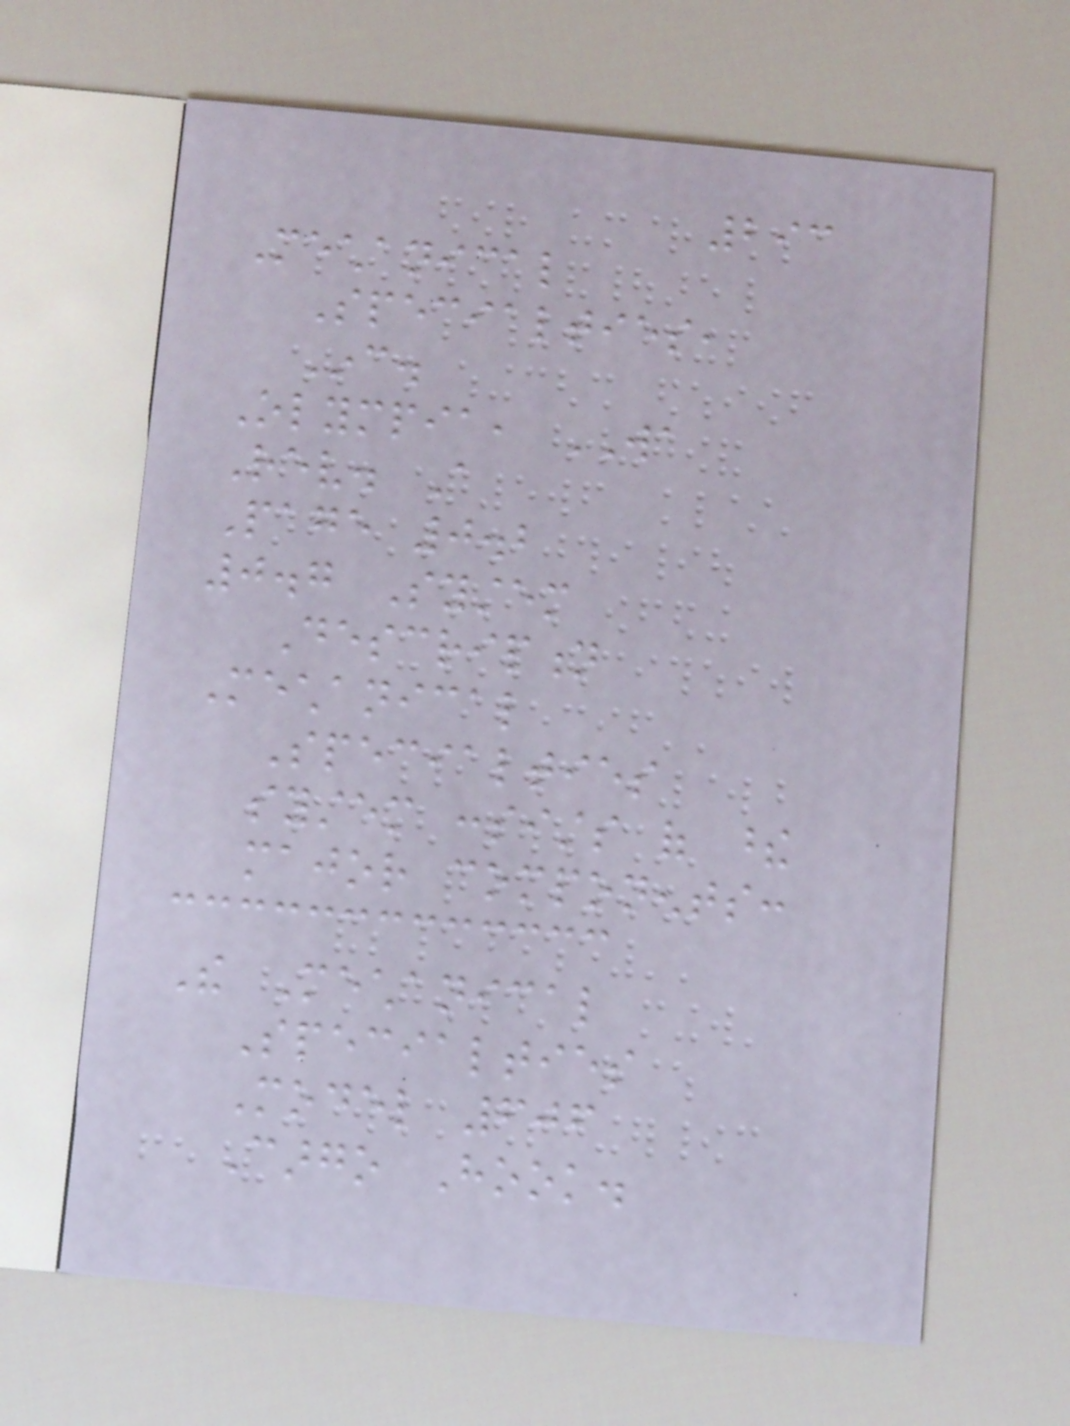293
Mechanical
Specialties,
Inc.
Olympia, WA
Rev. A
Page 0.2
0.7 System
Description
Mechanical
Specialties
system consists of these
major components:
The Mechanical
Specialties
Model 606
Cargo Hook.
